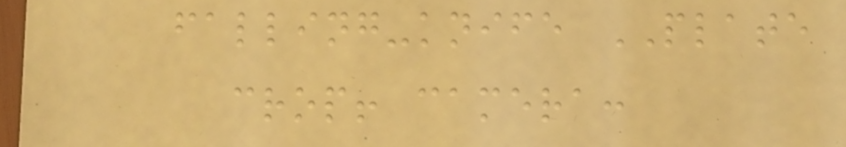falling-knife PLATE
crop! camera:
